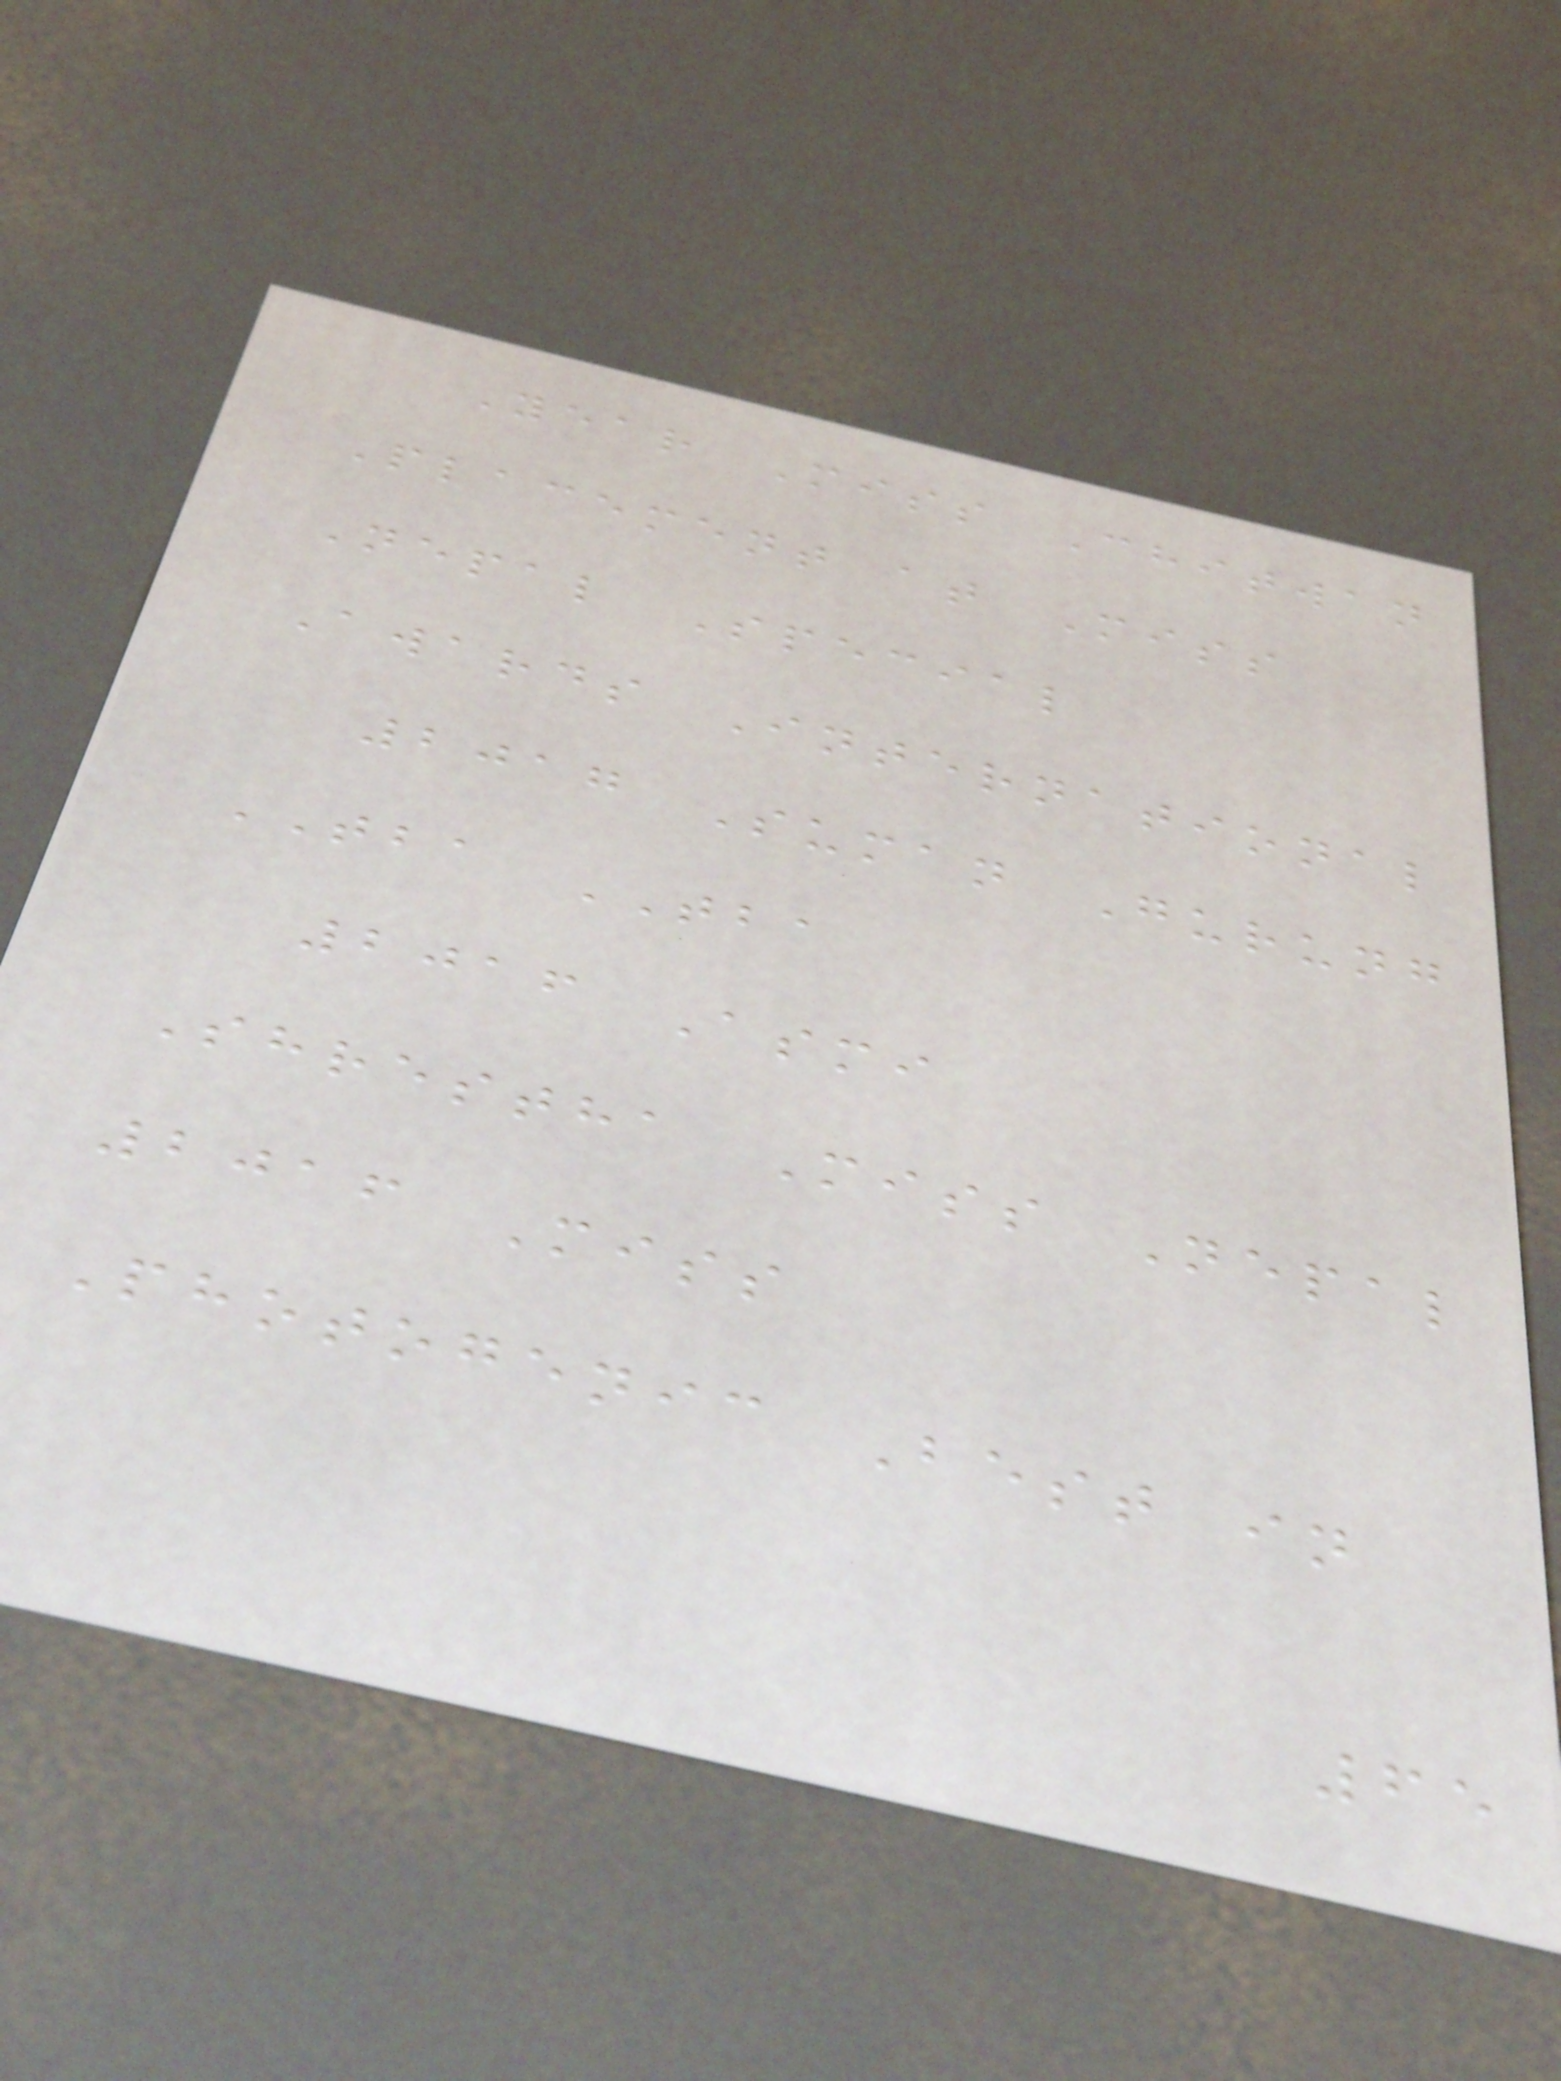Year Miss Chitwan
Placement at Miss
Nepal Special
Awards International
2017 Suman Gurung
TBA TBA
2016 Asmi
Shrestha Miss Nepal
2016 Miss
Photogenic Best in
65
